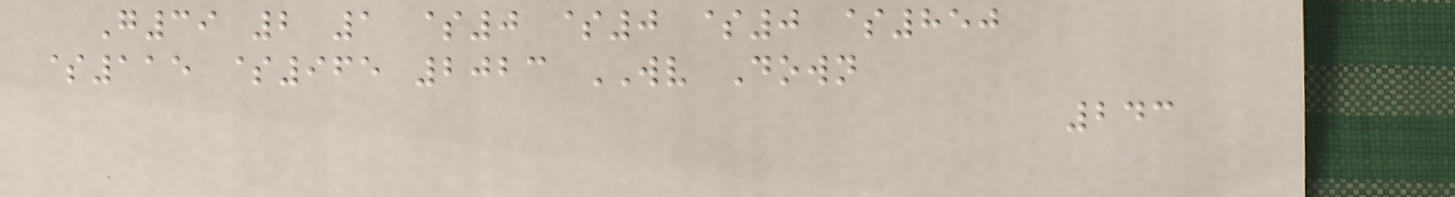G39 2 1 $0 $0 $0 $850
$115 $965 2023 WV Down
243
